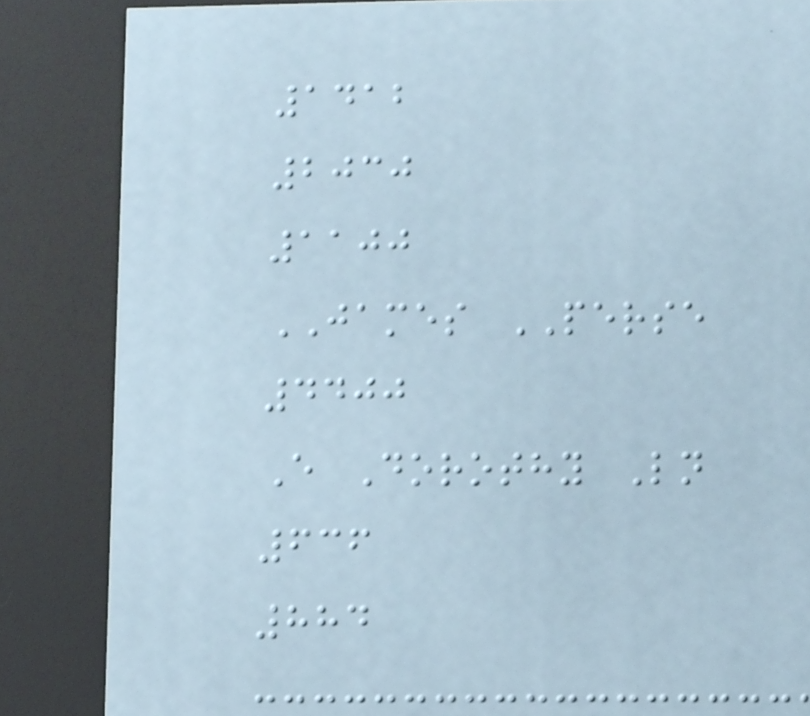1412
2030
1100
JAMES PERSE
4400
E Dorothy Ln
636
884
